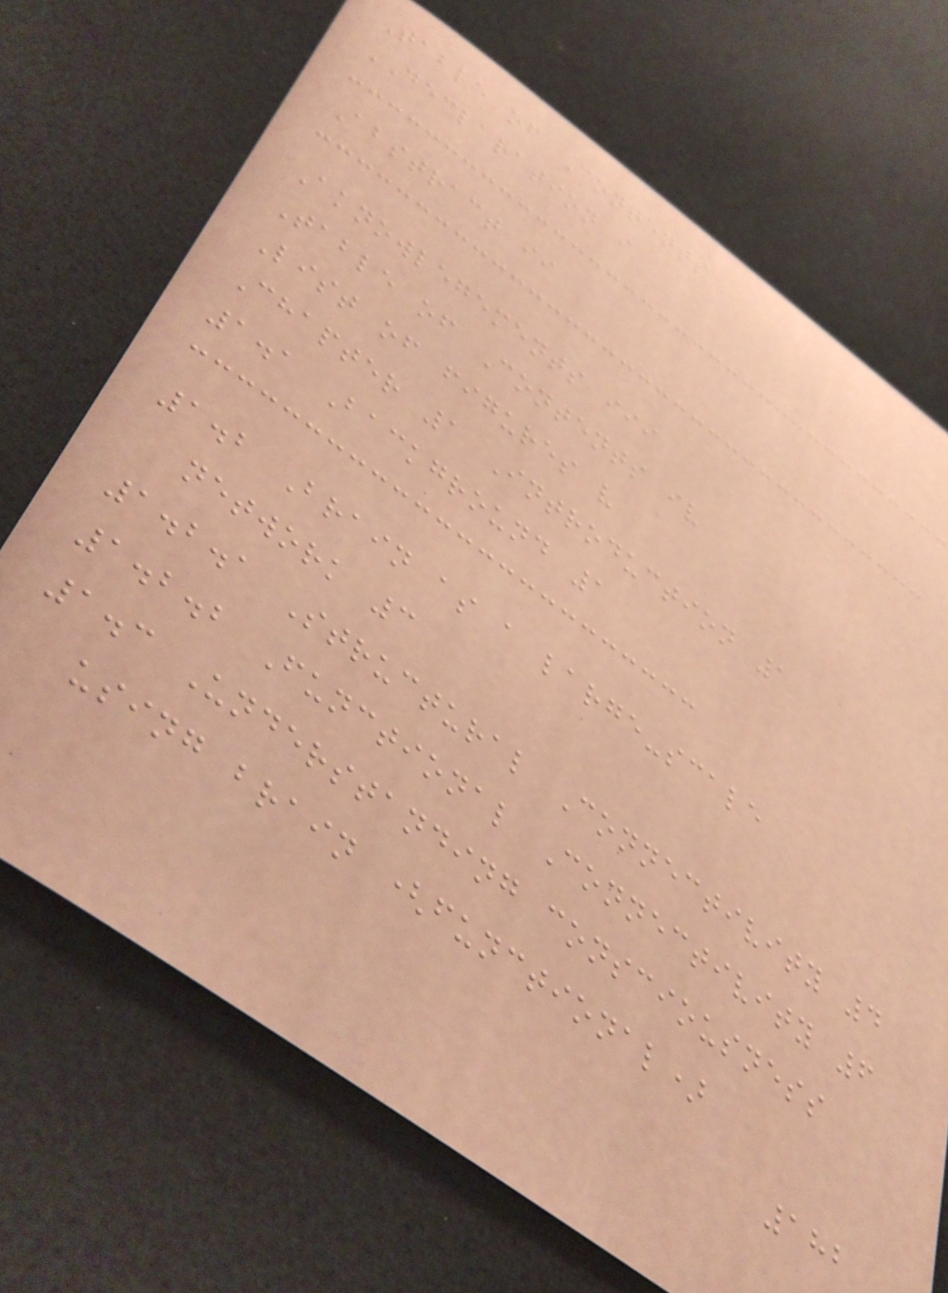Table of Contents
DECLARATION i
Abstract ii
Aknowlegements iii
Table of Contents iv
List of figures v
Chapter 1 Introduction 1
1.1 Background 1
1.2 Brain as a large-scale
network 3
1.2.1 Structural Connectivity 4
1.2.2 Functional Connectivity 6
1.3 Understanding consciousness
using brain (functional)
182
